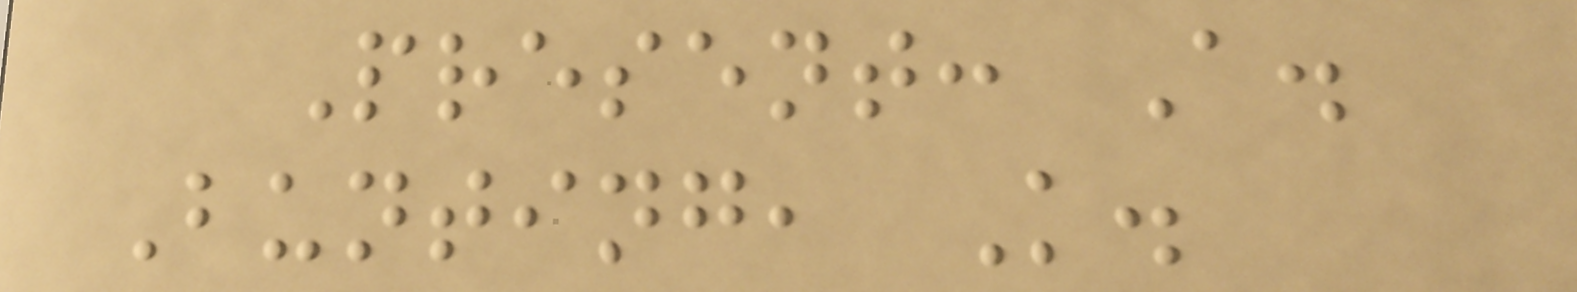Present: A.
Bunting, K.
